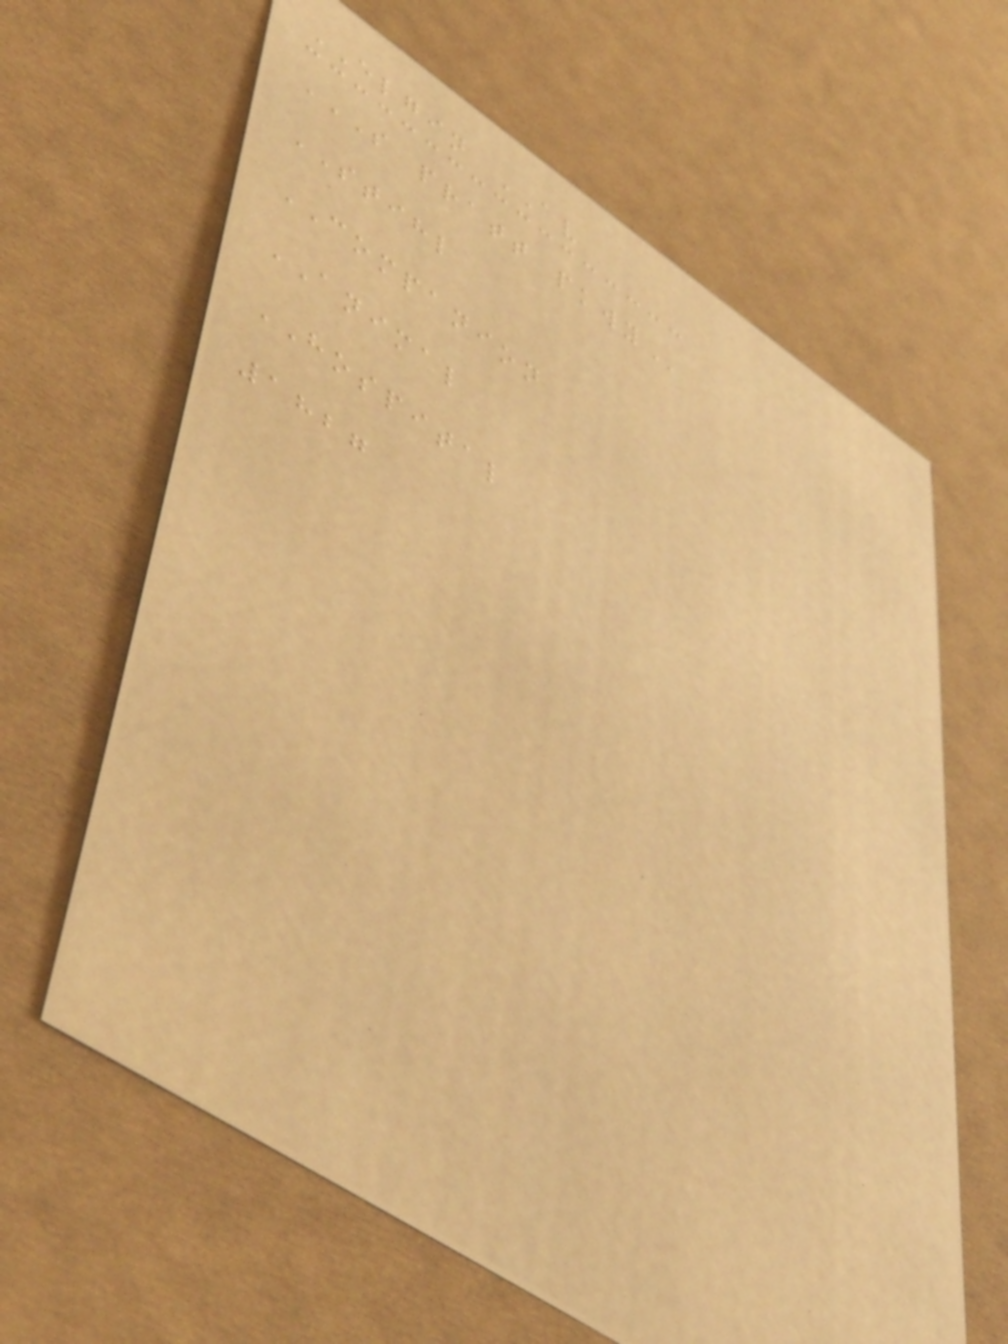ELGIN AV
S PRATT PKWY
STIHL
COMPANION
ANIMAL
HOSPITAL
1827
